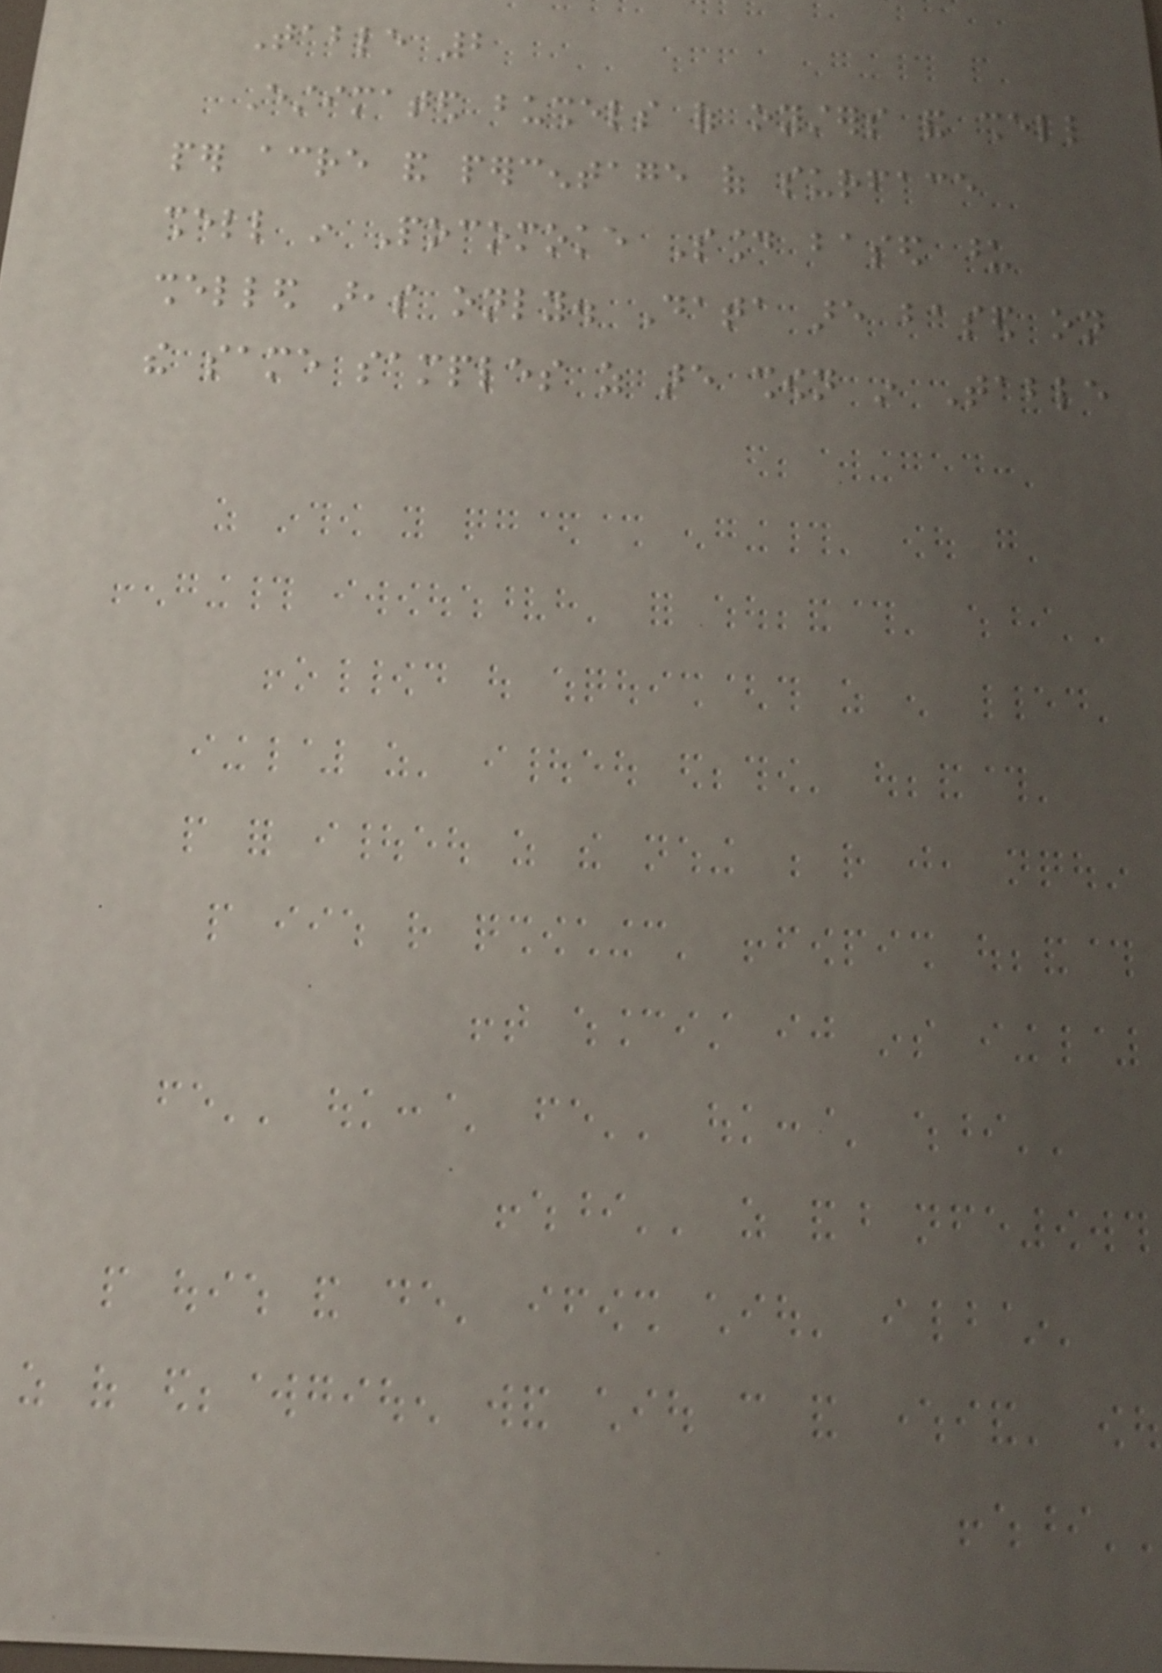Table 2
Estimated bushels of oysters and shell
per acre and percentage of surface
shell in Pocomoke Sound based upon
shelled areas only. Data are based on
the same samples as are shown in Table
